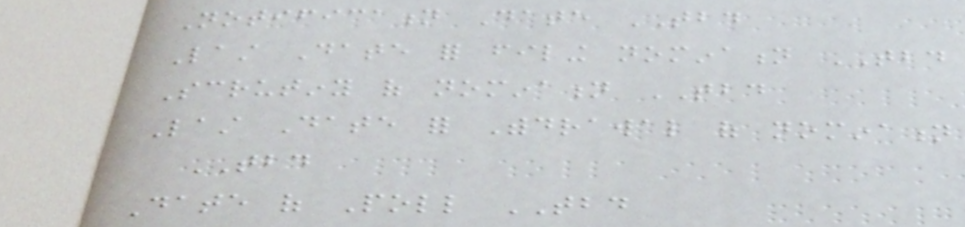Notification Date TBD
Last Date for filing nomination TBD
Scrutiny of nomination TBD
Last Date for Withdrawal of nomination
TBD
Date of Poll TBD
